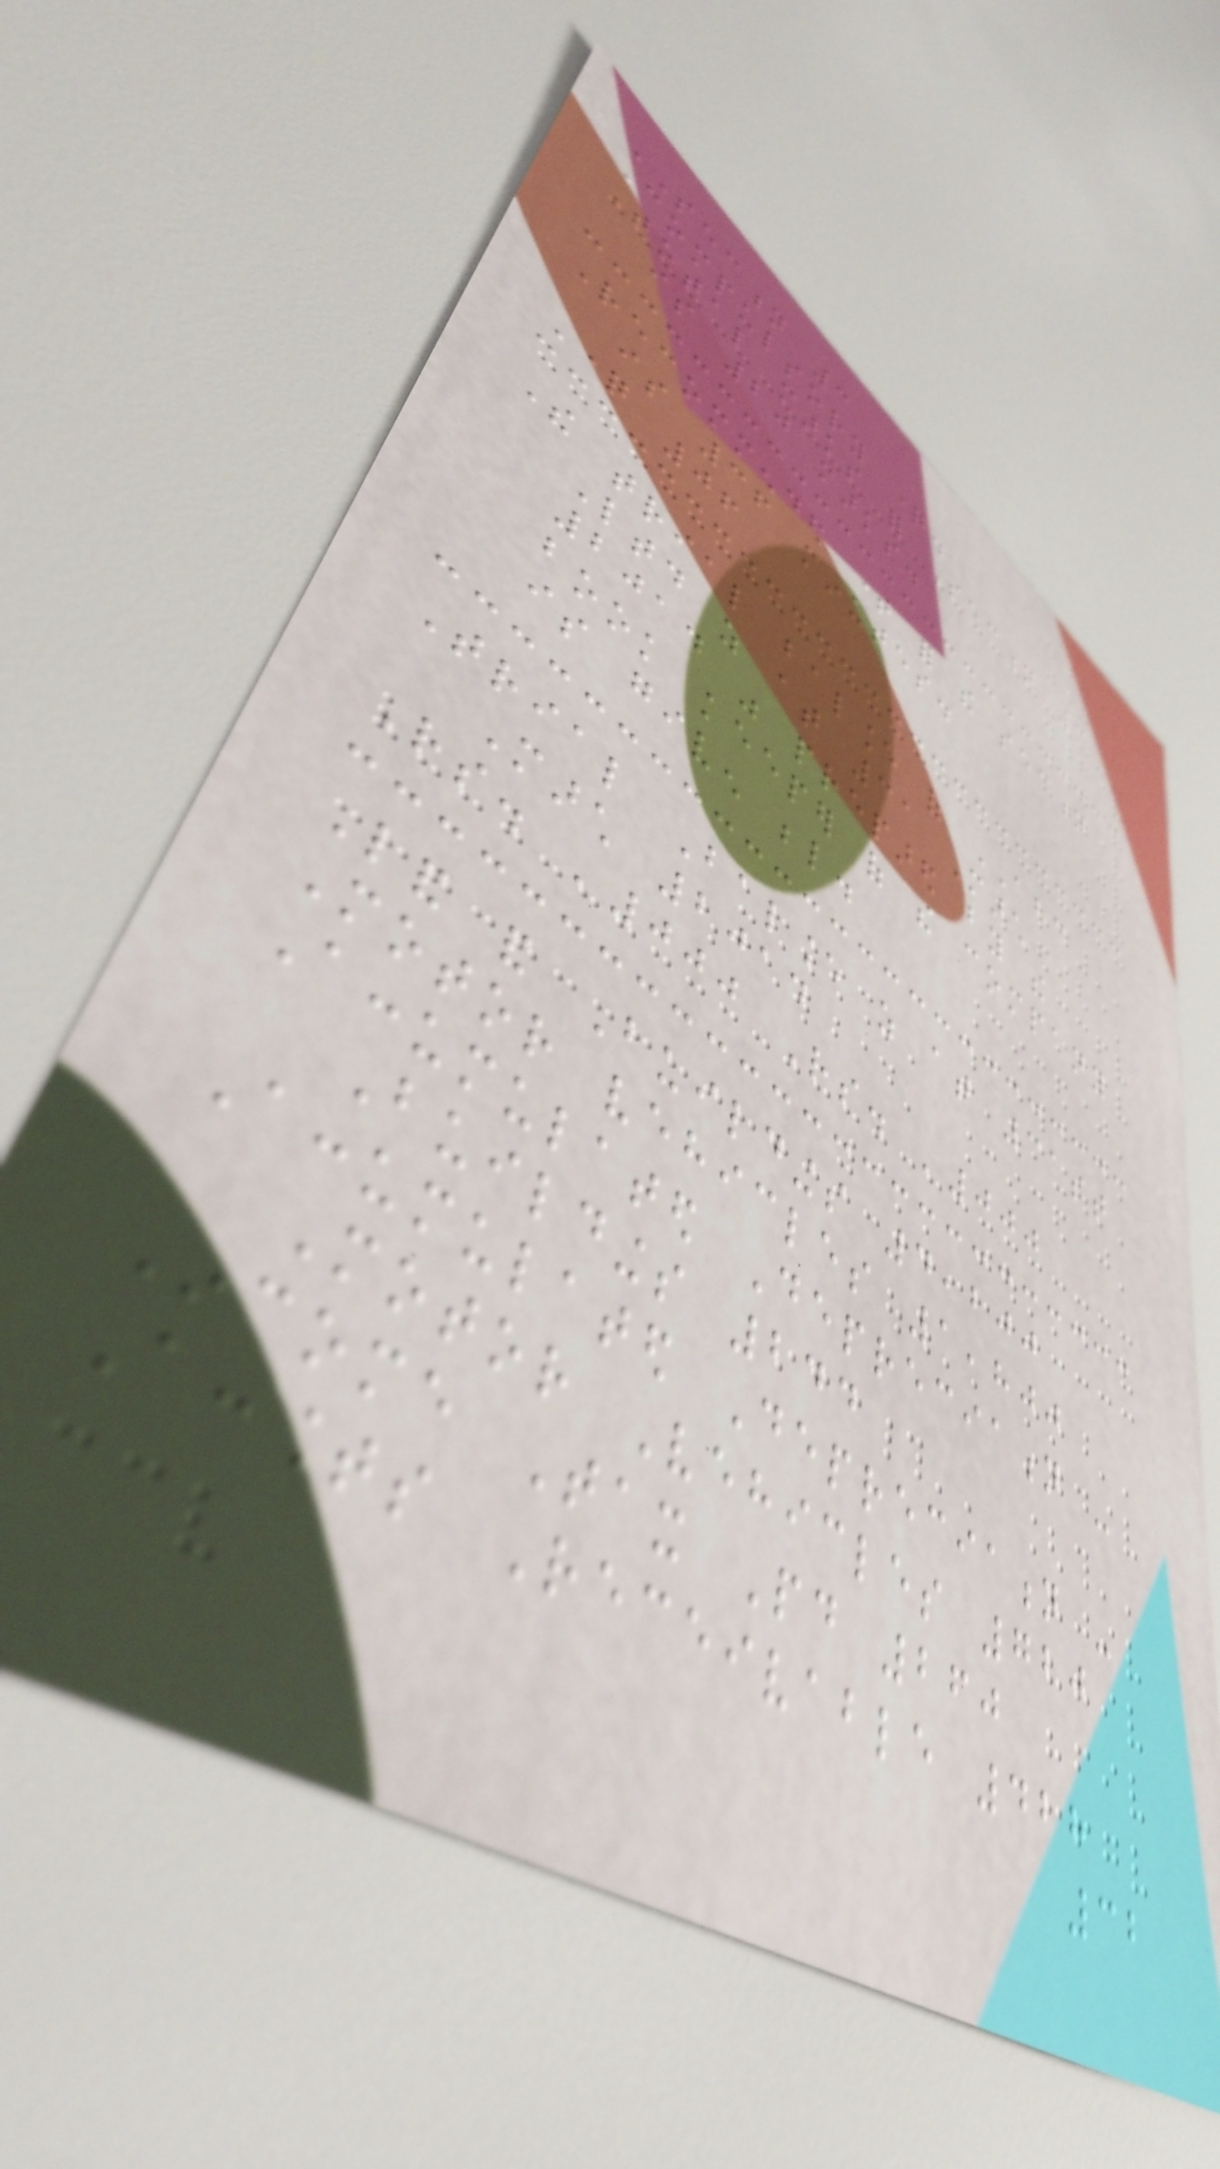SECTION 3
Compulsory question.
Total marks for Section 3
is 20 marks.
Recommended time for the section
is 36 minutes.
Question 06
The trial balance of ABC
Ltd as at 31 March
2014 was prepared by the
book keeper of the company
is given below.
Trial Balance as at 31st
March 2014
Rs. '000 Rs. '000
Land and Buildings 4,200
Motor vehicles 1,800
Accumulated Depreciation -
Buildings 244
Accumulated Depreciation -
Motor Vehicles 720
Income Tax Paid 260
Accounts Receivable 428
32
